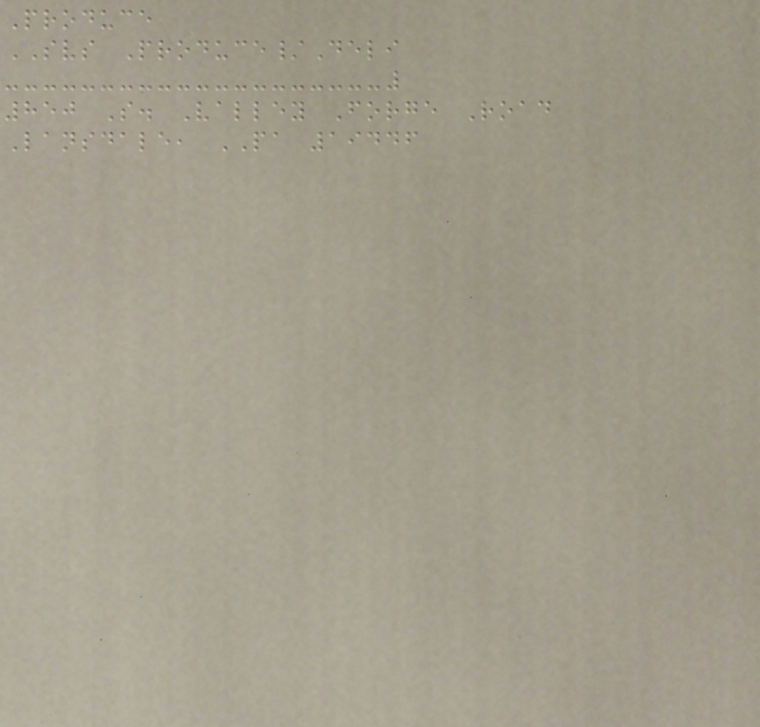Produce
SVS Produce/Deli
850 S. Valley Forge Road
Lansdale, PA 19446
